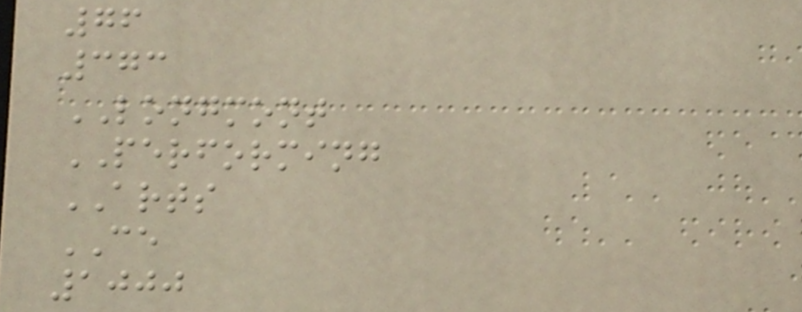76
373
LONGMONT
PERFORMING
ARTS
CE
1000
